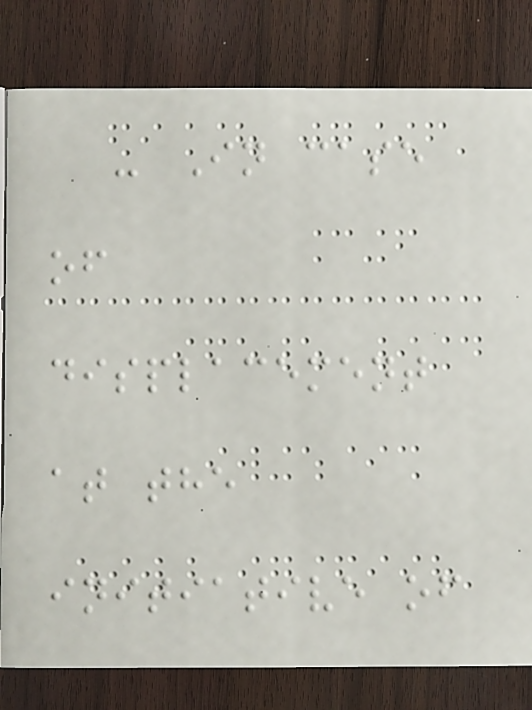- In case
of
displacement
at the
initiative of
